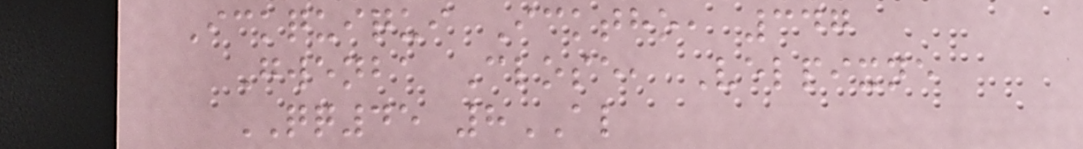Ickquiqui Icktho, 347
Gwenba Close, Velpixne
QQ45 8AL
